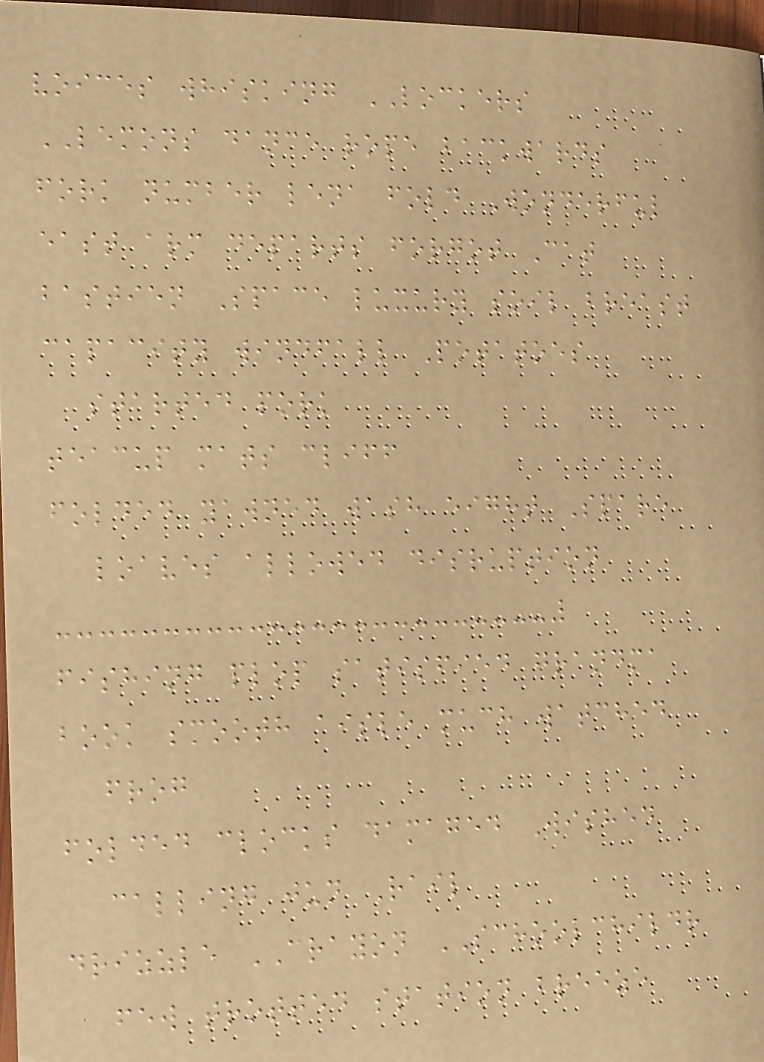voices whisking LOCKERS
LEMONS dance rope backwards
fork number lena fold Wonderful
east arm departs forgot Cat
bastien Space luxury soil breast
capacity windfall Potatoes
started pork
teacup mats cliff
folded yawned wash eight Spare
loaves allowed disruption
fishing plop satisfied grandma
book smooth aisle much watched
frog
folded clocks damaged Wished
calling jun Rail
drizzle CRAYON SCHOOLCHILDR
few trotted station breeze
